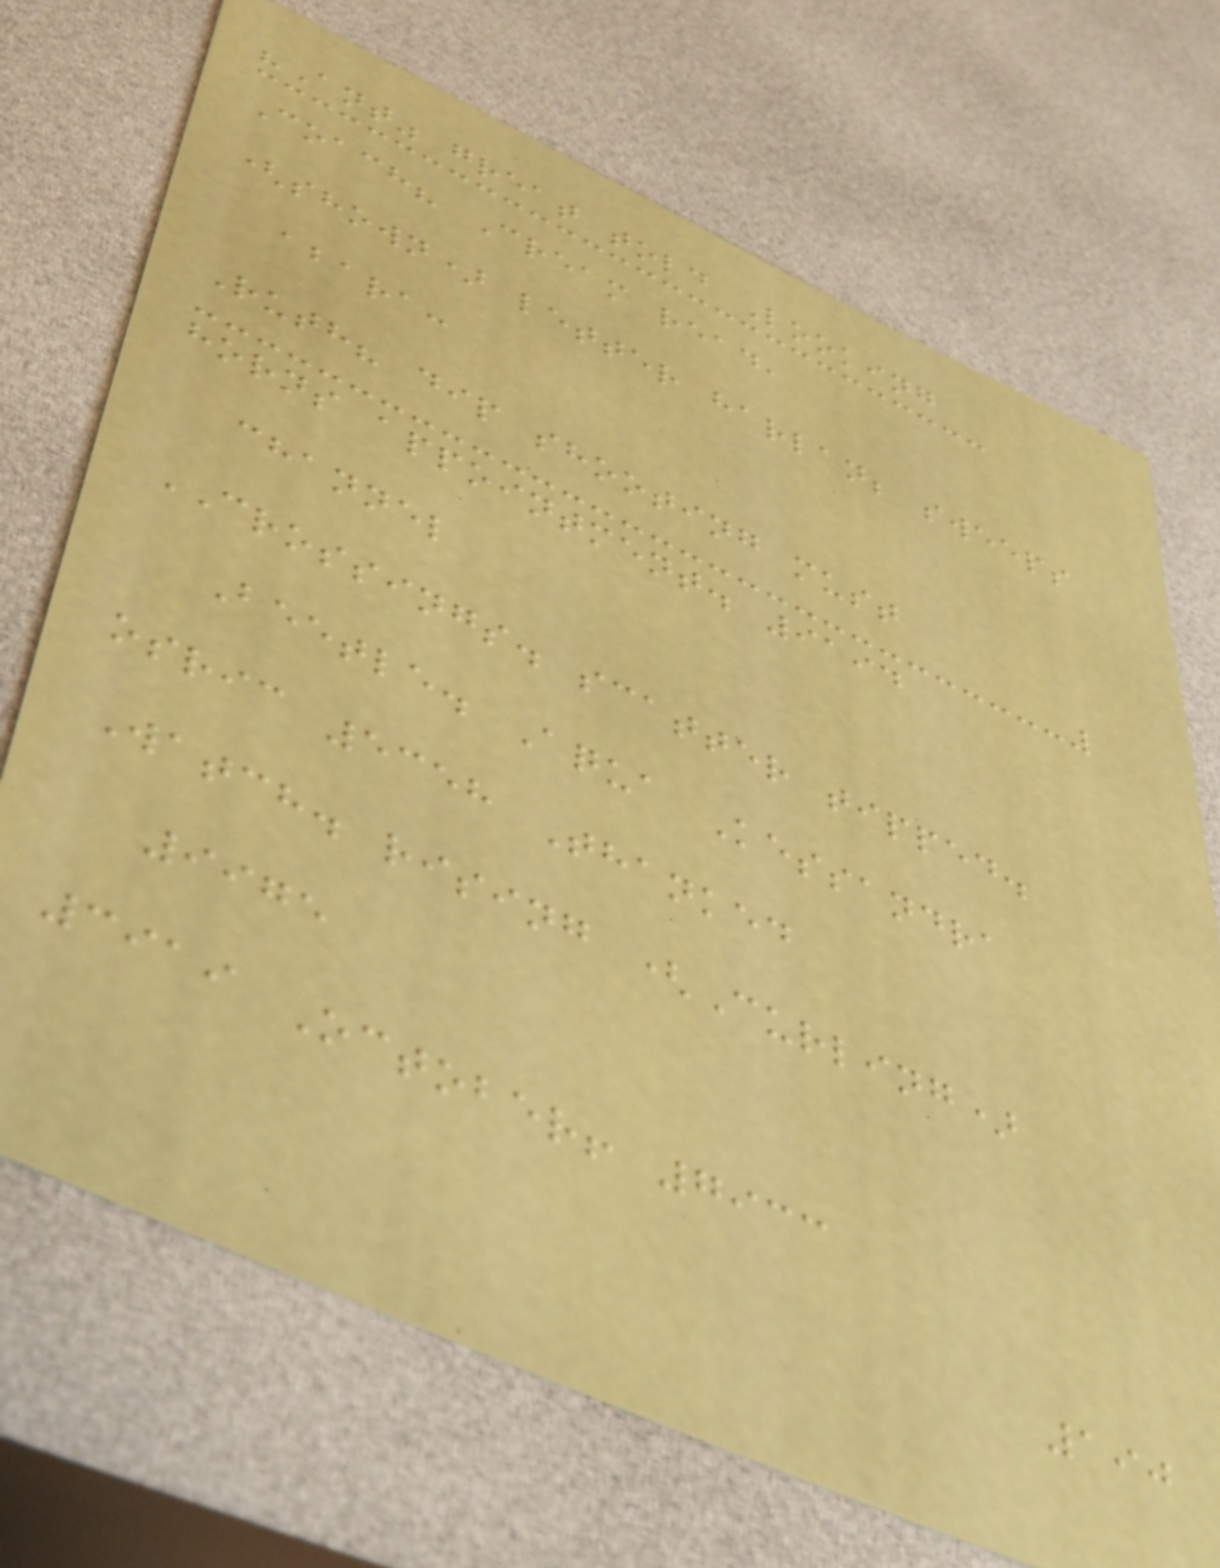"Ant" great told Looking
Coach? Cream read,
(shown) letter harlan; sweeps
abara:
Ruth? dip shooting must
horns appointment. 9194
channel
CROSSINGS. scatter tipped.
Beetle. Aqua Kessandra
osric 5358 Thanked
Watch. rising (Curling)
9975
3919 October! 7933
190
